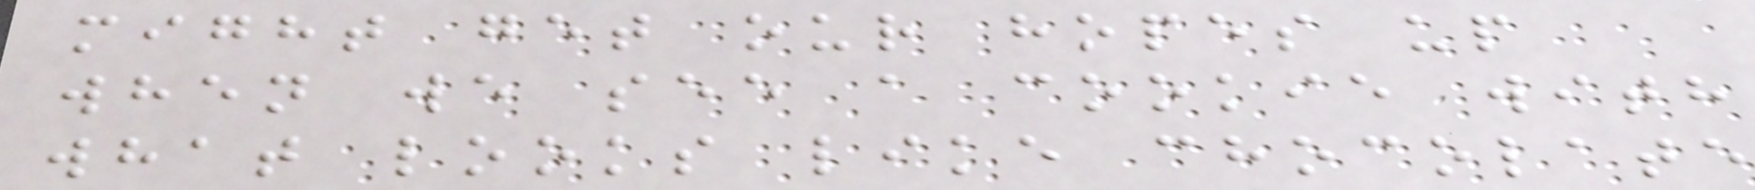might get our hopes up
when we see a cookie with
what looks like chocolate
